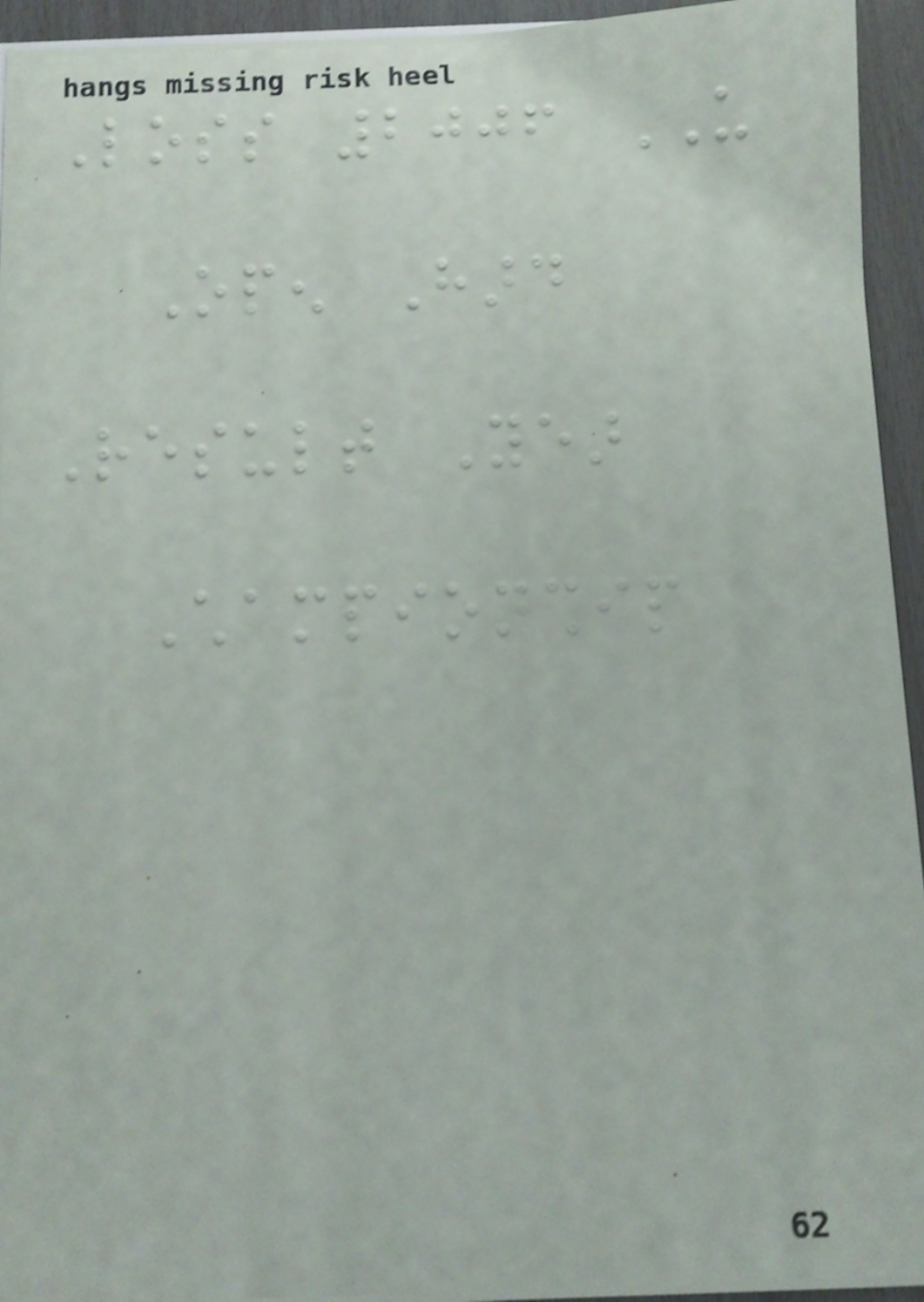Loss 2006 US
Open Hard
Result Year
Championship
